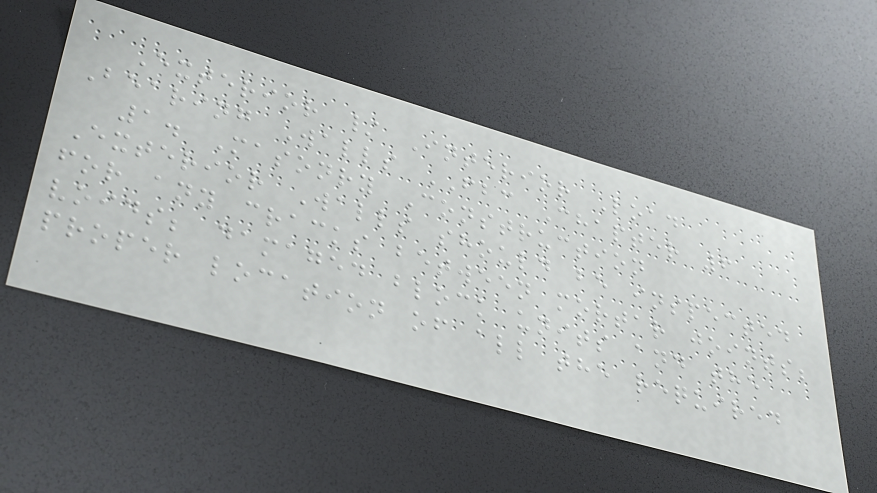Exterior / Interior Load
Bearing Walls FBC Chapter 6
1. Masonry Construction
Exterior Walls should be inspected
for any cracks between mortar joints;
voids; damaged block units and the
proper location of all the required
